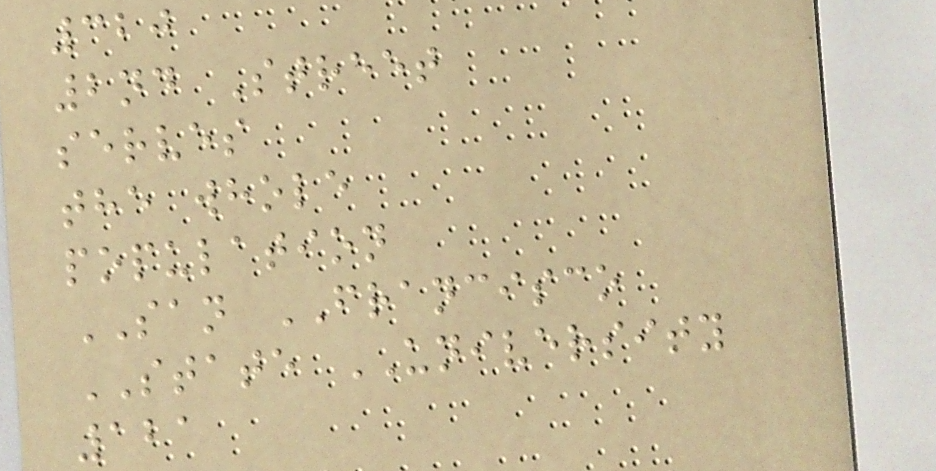320
2nd Street
serves
the whole
population
SAN FRANCISCO
STATE UNIVERSITY
121
